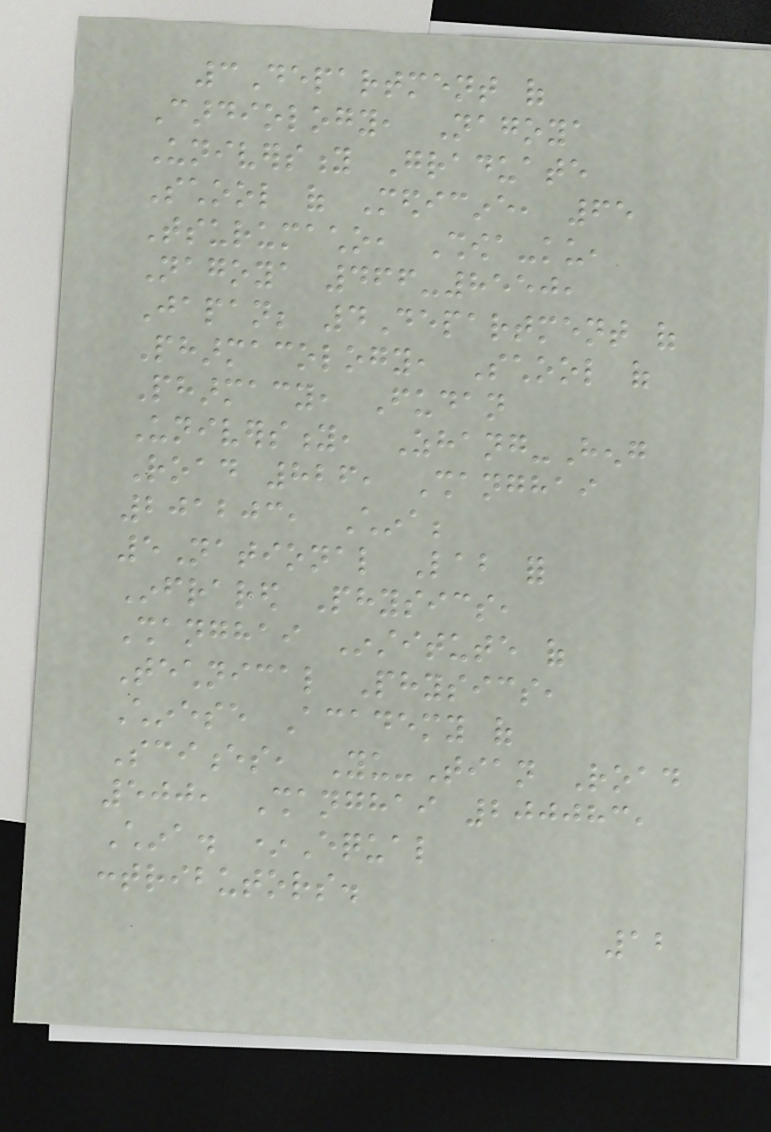3Department of
Cardiology, Nagoya
University Graduate
School of Medicine, 65
Tsurumacho, Showa-ku,
Nagoya 466-8550,
Japan; 4Department of
Pharmacology, School of
Pharmacy, Fudan
University, Zhang-Heng
Road 826, Shanghai
201203, China;
5National Lab for
Infrared Physics,
Shanghai Institute of
Technical Physics,
Chinese Academy of
Sciences, Yu-Tian Road
500, Shanghai 200083,
China. *Equal
contributors.
12
